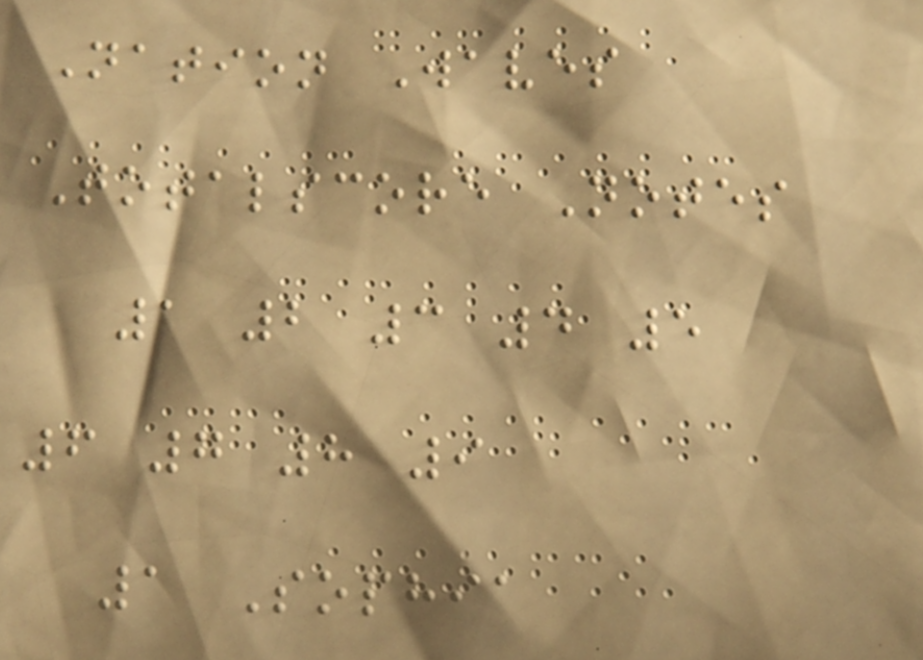Nation Waves
Totalscore Notes
1 2 3 4 5
6 7 8 9
1 Sophia
